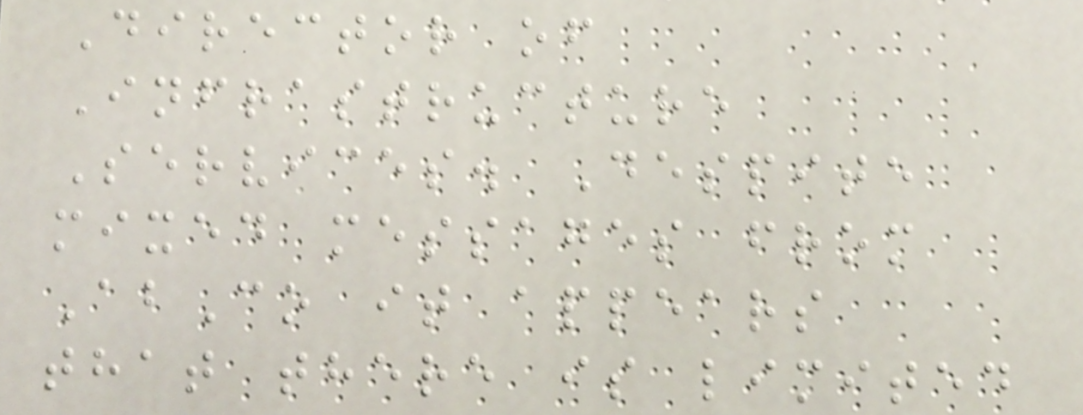Director of
Infrastructure
Services. Despite
mixed messages from
AbCo it appears
that there is limited
